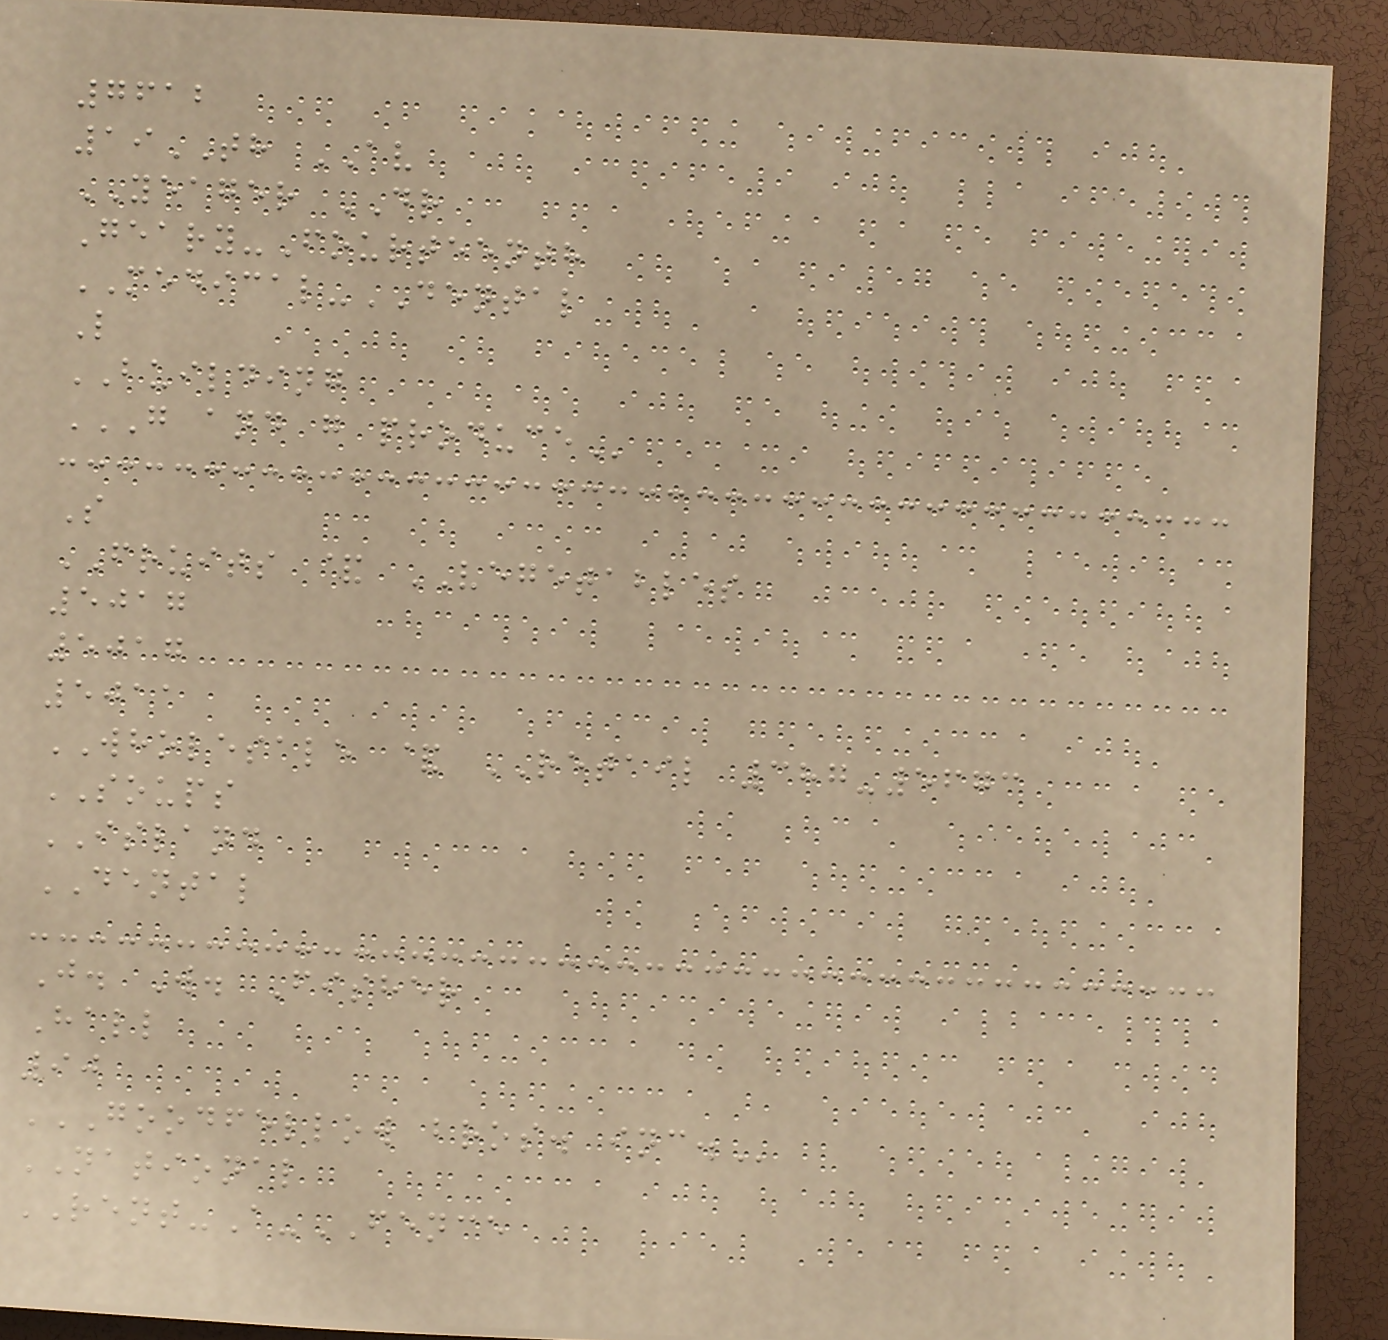7612
19TH AV
YEAGER DR
Geary-Fourteenth
MEDICAL-DENTAL
L
BUILDING
G AND G PRODUCE
S
FRUITS & VEGETABLES
5017
5017
5011
WHOLESALE & RETAIL 387-5673
SOUPS
ISLAND
DENTAL
J. W. Fisher
Hall
90
GOODFELLOW BROS. INC.
NATIONAL
RENT-A-FENCE
